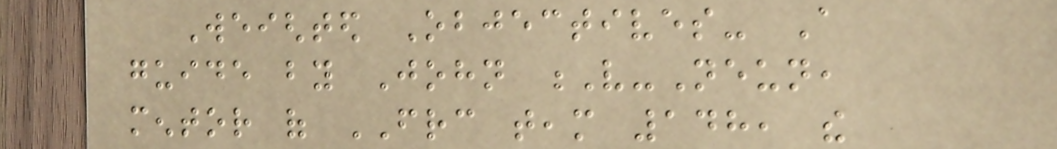Weighted Objectives- A
guide by John V-Neun,
mentor of FRC team 148, the
